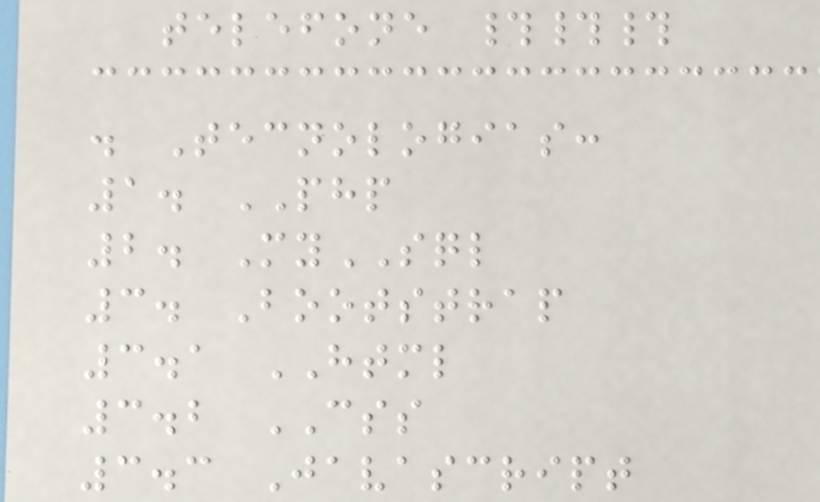telefone ###
. Tecnologias:
1. PHP
2. MySQL
3. Bootstrap
3.1 HTML
3.2 CSS
3.3 Javascript
